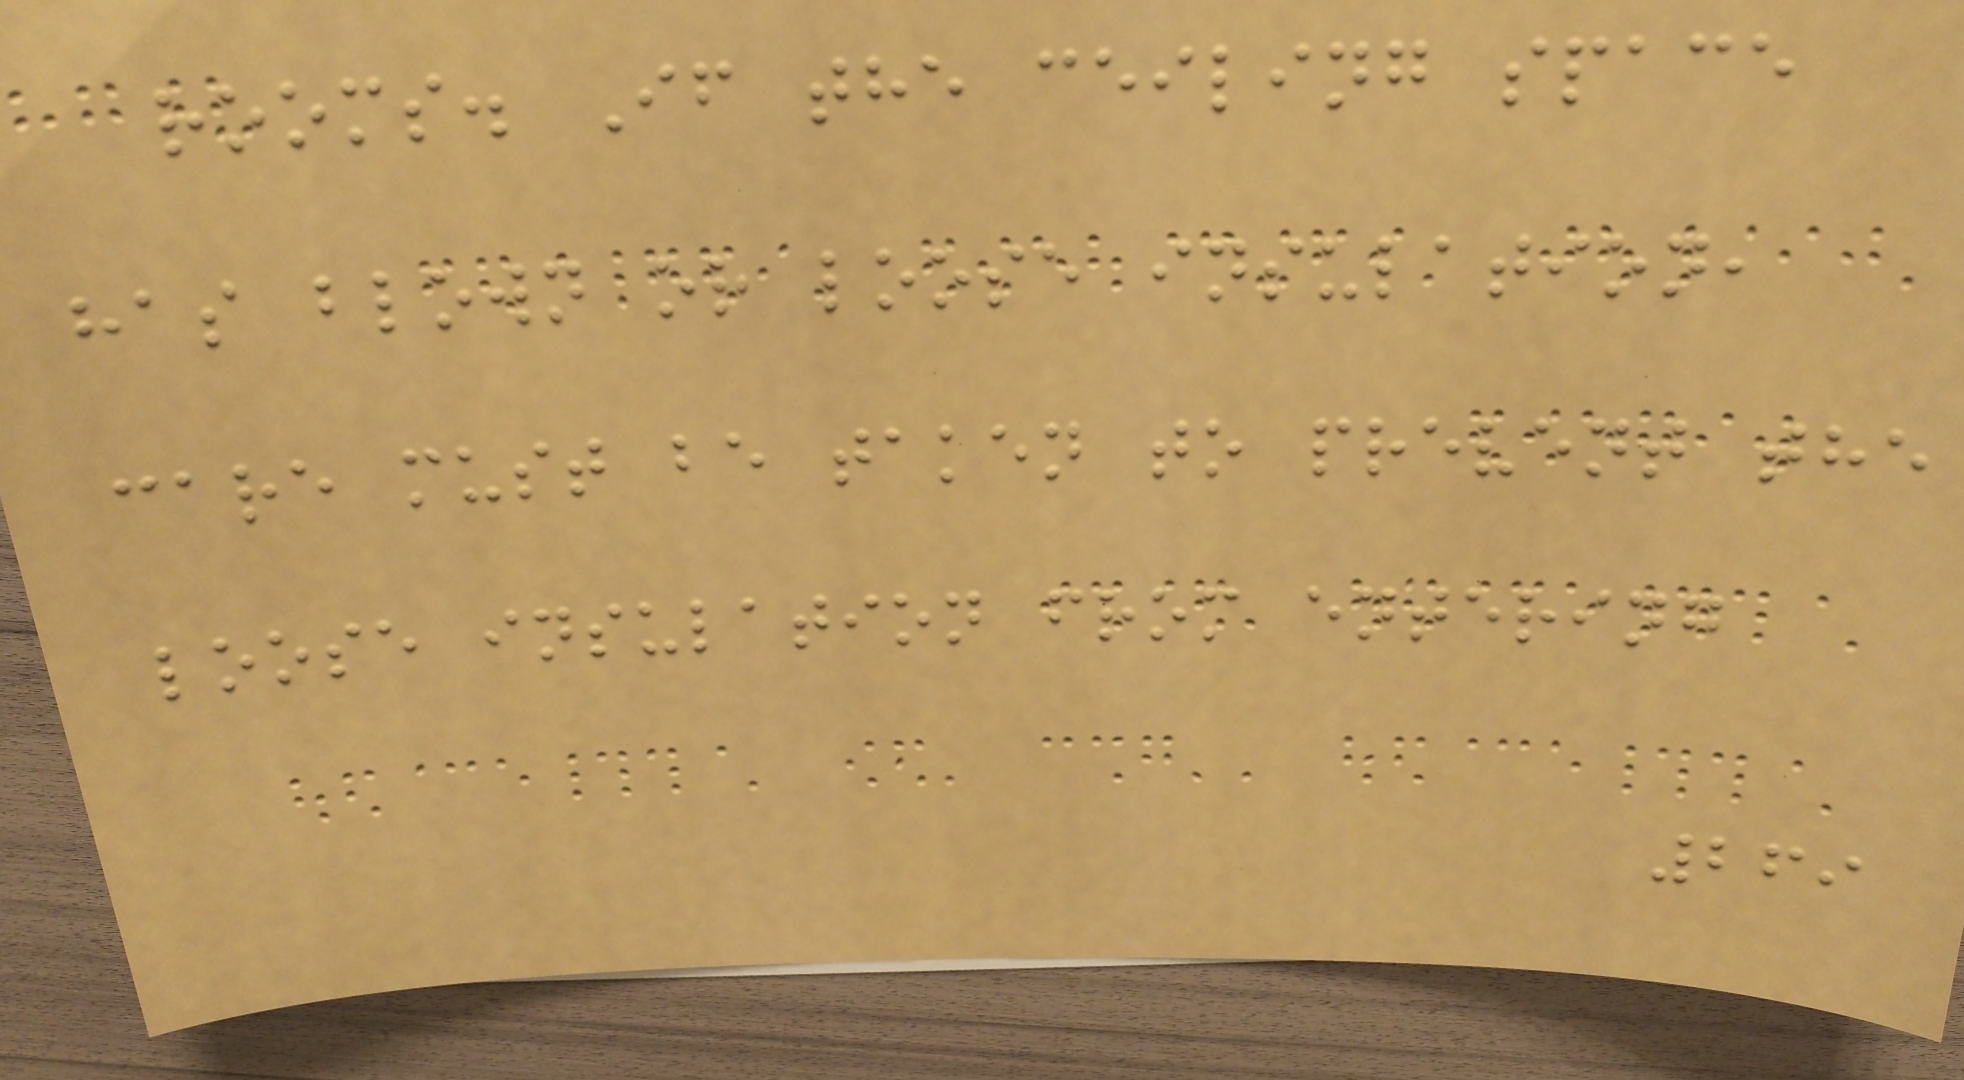rooms. If the ceiling space
has blown or loose insulation,
care must be taken to prevent the
loose insulation from entering
269
